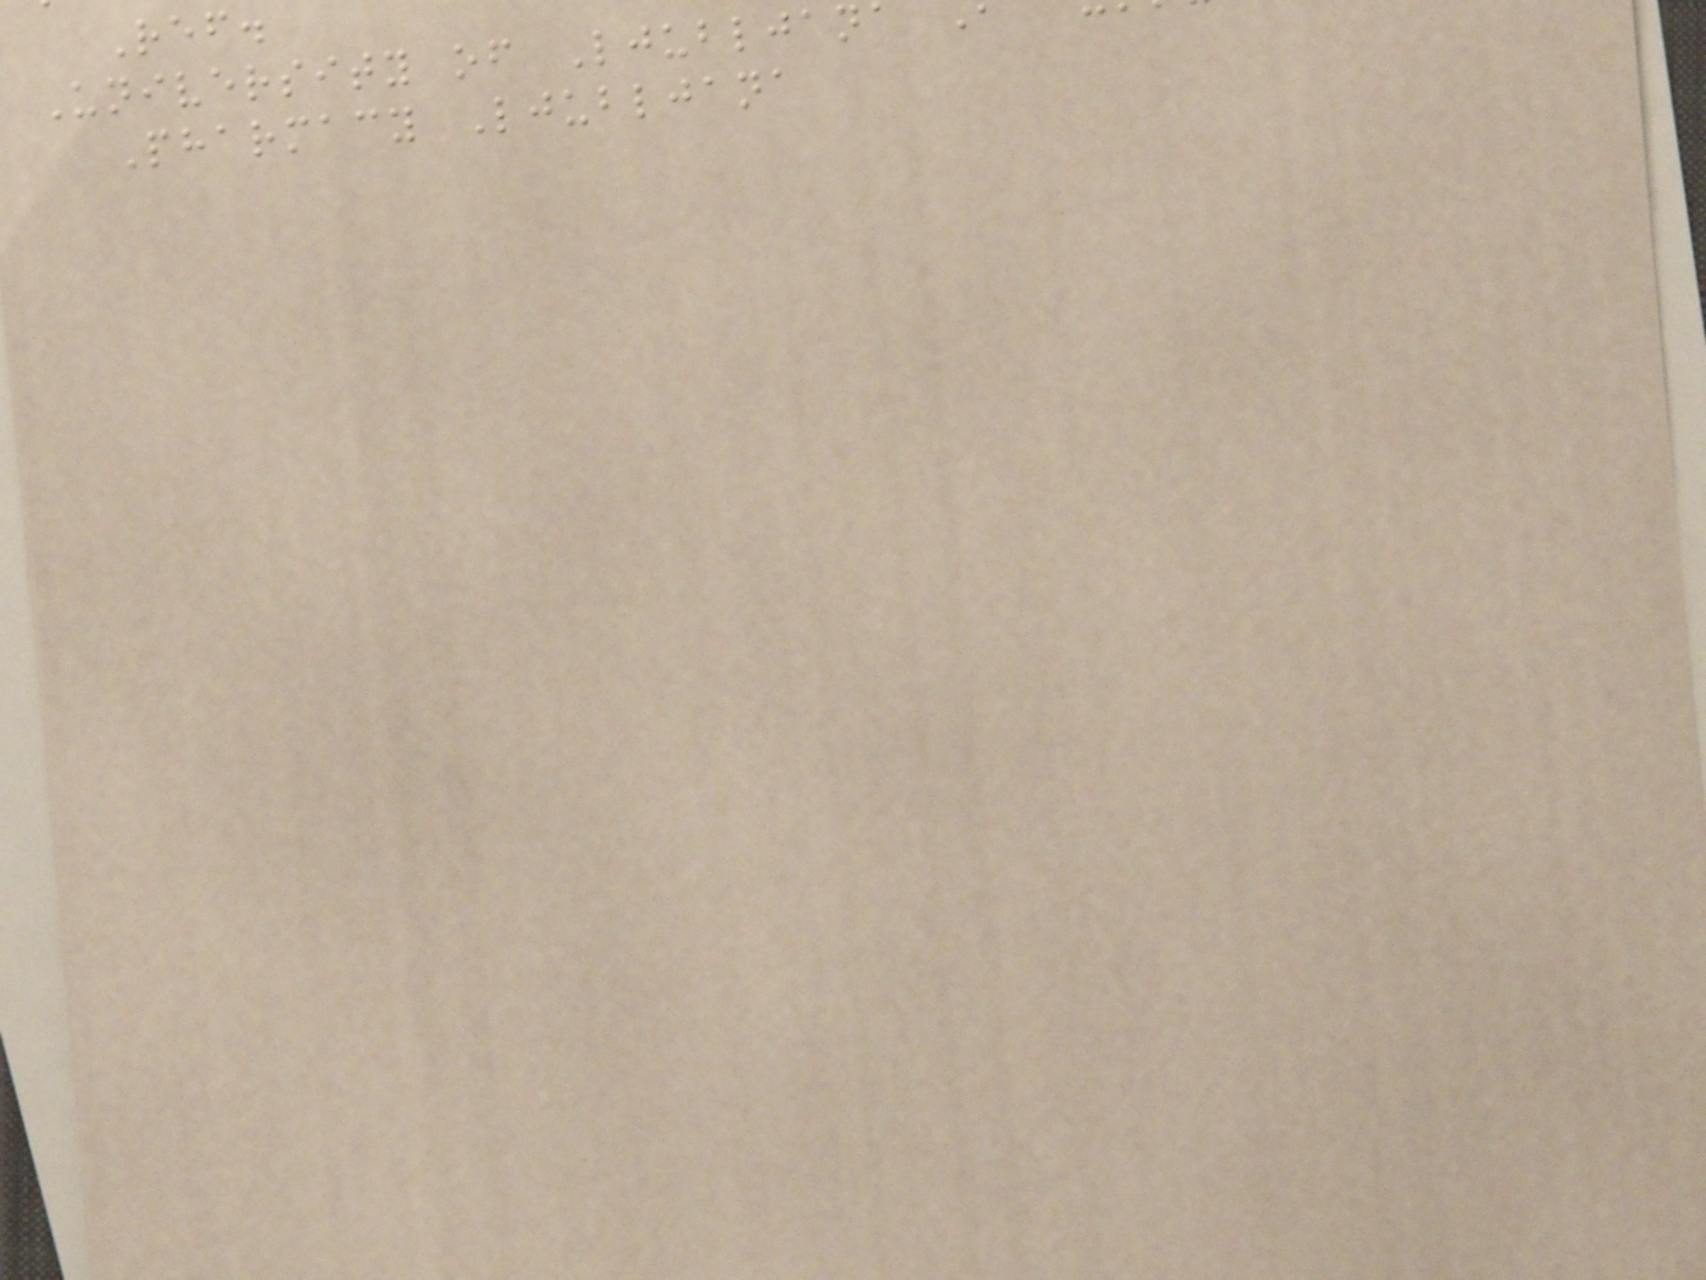Ref.
University of Ljubljan
Pharmacy Ljubljana
